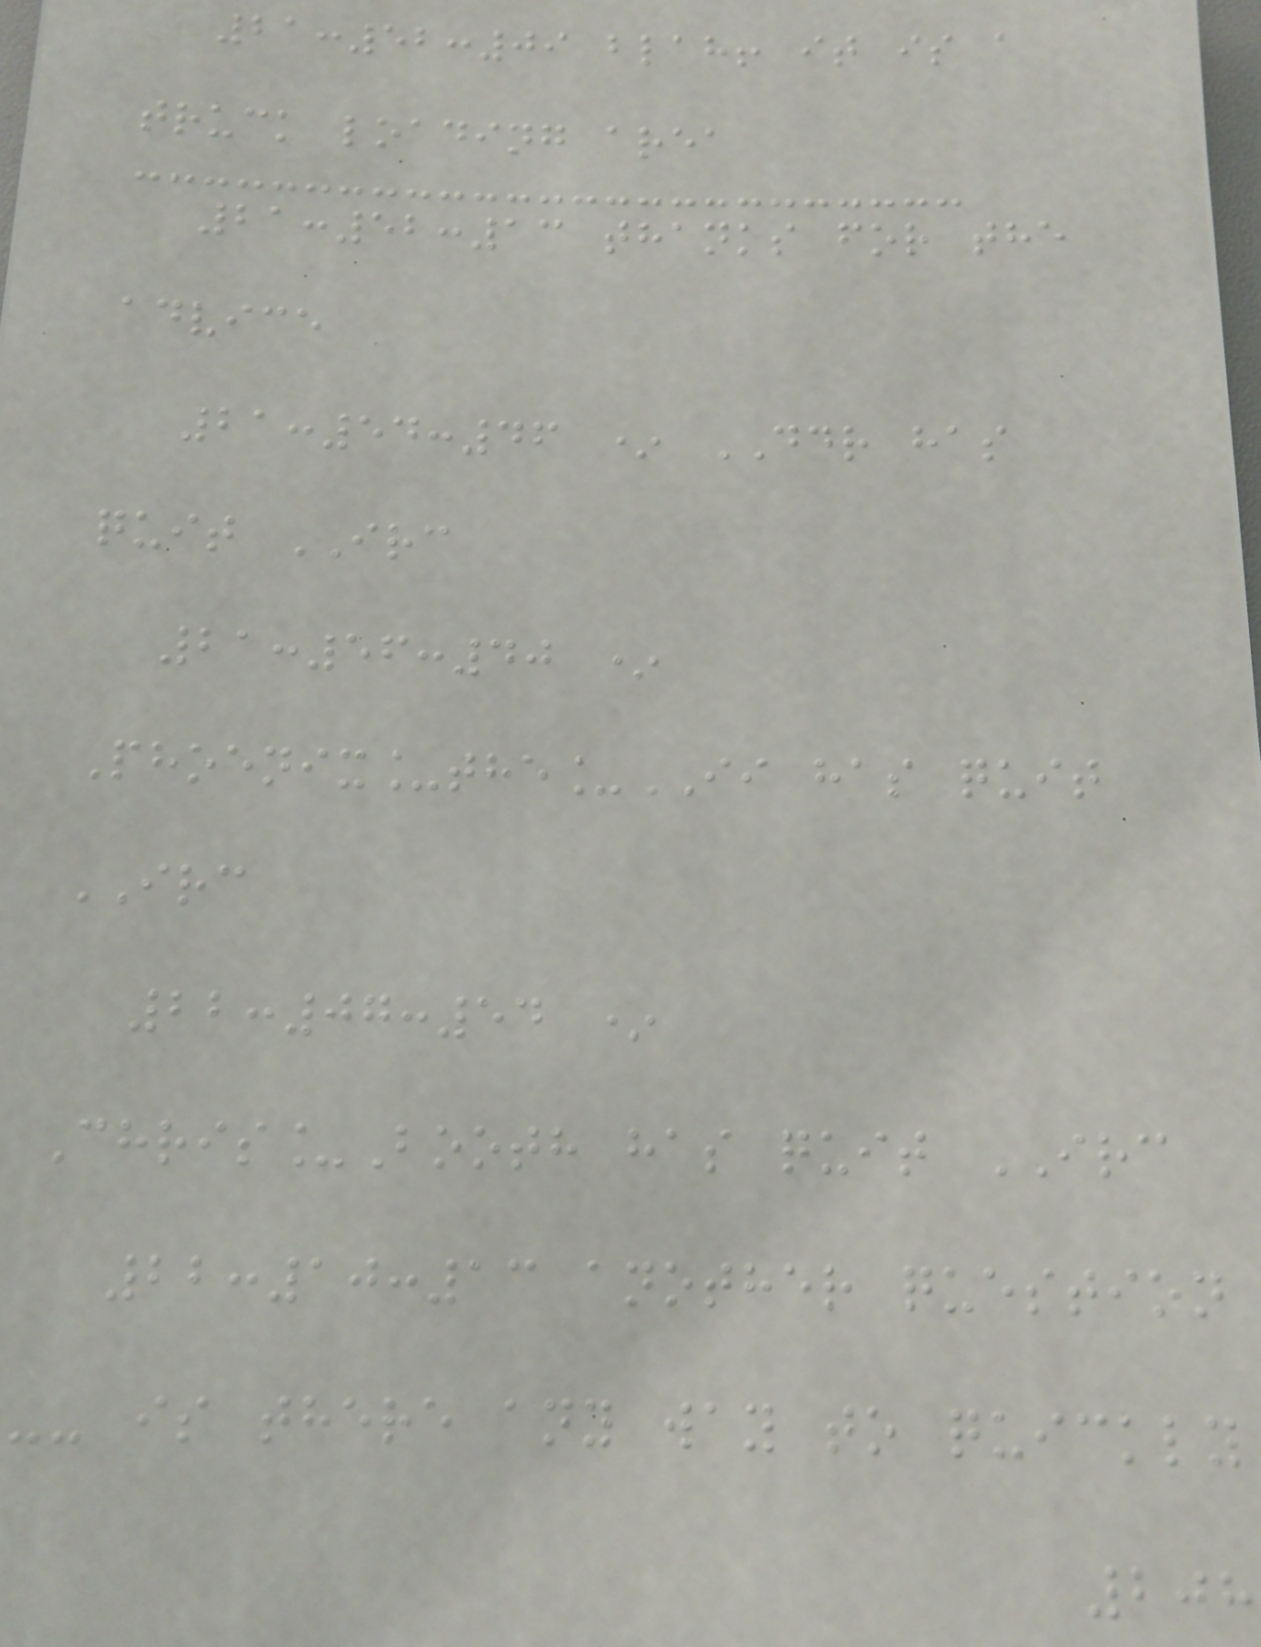21:52:09 blah! it is a
truck loading area
21:52:13 thanks for the
advice
21:54:46 * DDR has
quit IRC
21:56:40 *
Phoenix_the_II has quit
IRC
22:07:54 *
Chris_Booth has quit IRC
22:10:13 another question
-- is there any way to quickly
208
